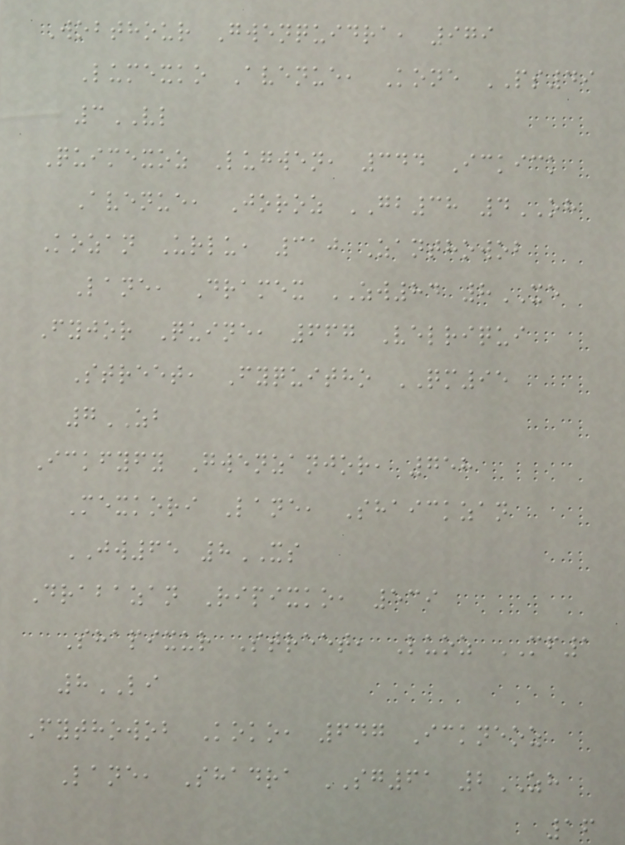Wobthour Gwenquidra, 979
Lumexko Avenue, Kone PS49
3VL
Quimexoz Lugwen, 344 Ickick
Avenue, Joroz GB38 4OH
Kozan Urlu, 310 Zanthowob
Lane, Dramex ZW84 8XE
Fyjor Quine, 667 Velriqui
Street, Fyquitho QM95
7ZB
Ickfyfy Gwenzanjor, 758
Mexkori Lane, Shaickzan
JW65 8XS
Drabazan Ripixko, 539
Shapixur Street, Luoz MF1
8LI
Fythowob Koko, 647 Ickneoz
Lane, Shadra SG61 2ZH
16
